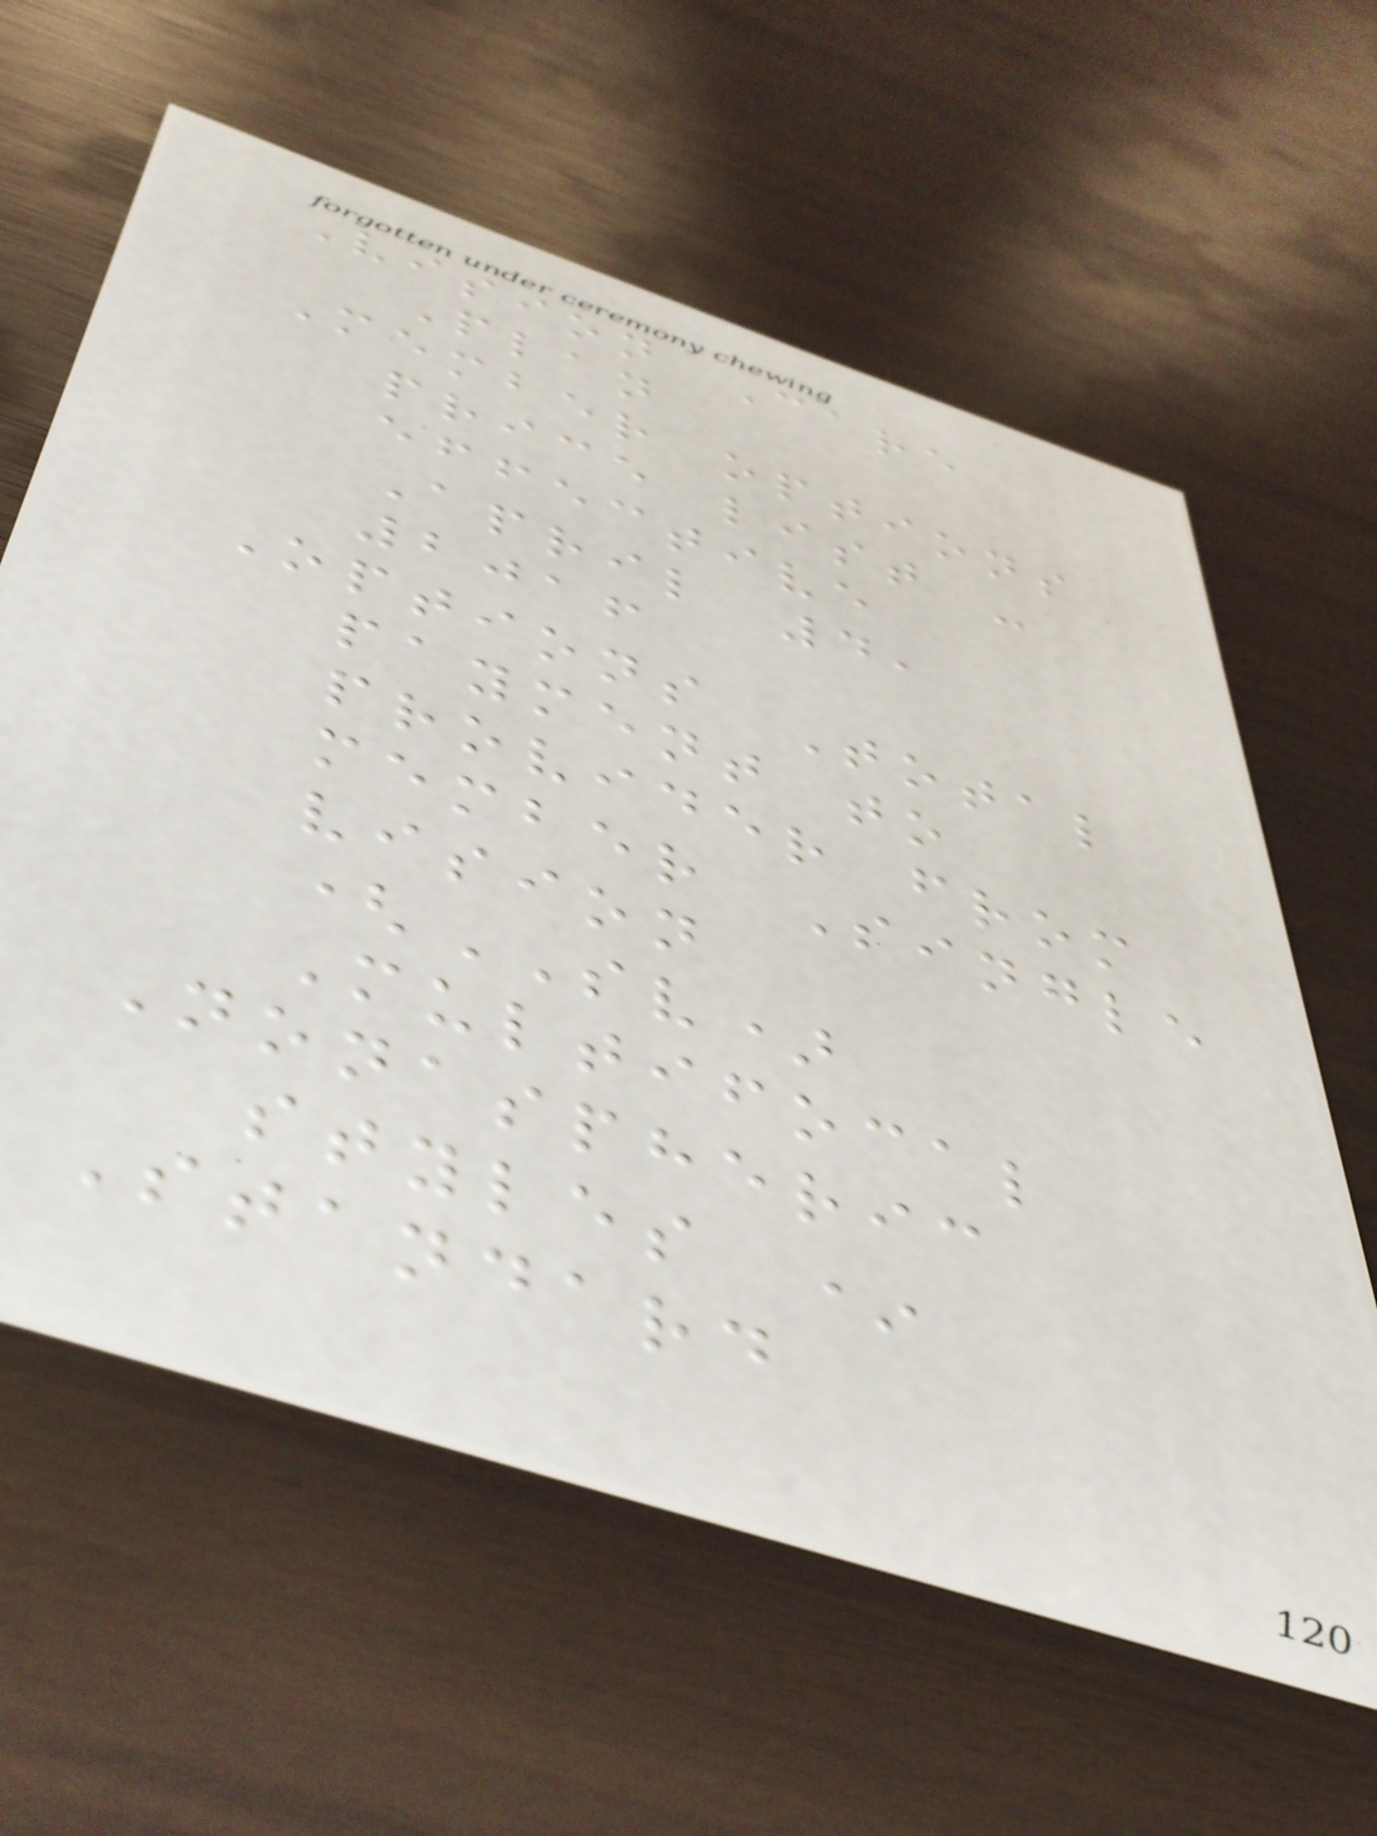Vision Care
Plan
Member options
price list -
effective
April 4,
2016
Options Total
payment to
provider from
member Single
vision
(SV)
Multifocal
Nonaspheric
styles *
Standard
